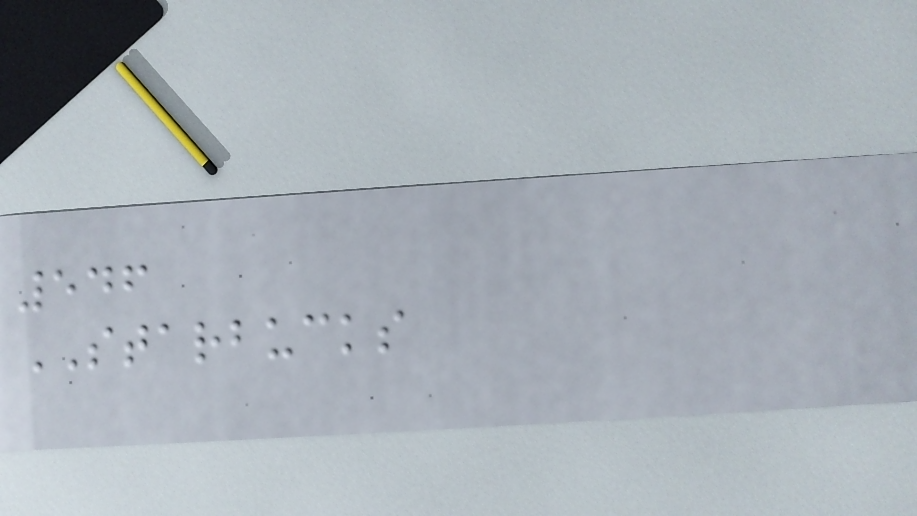546
STARBUCKS
